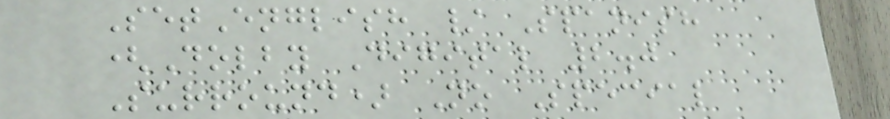SetEnglish / Spanish
(Dolby Digital 2.0
Surround) No Special
